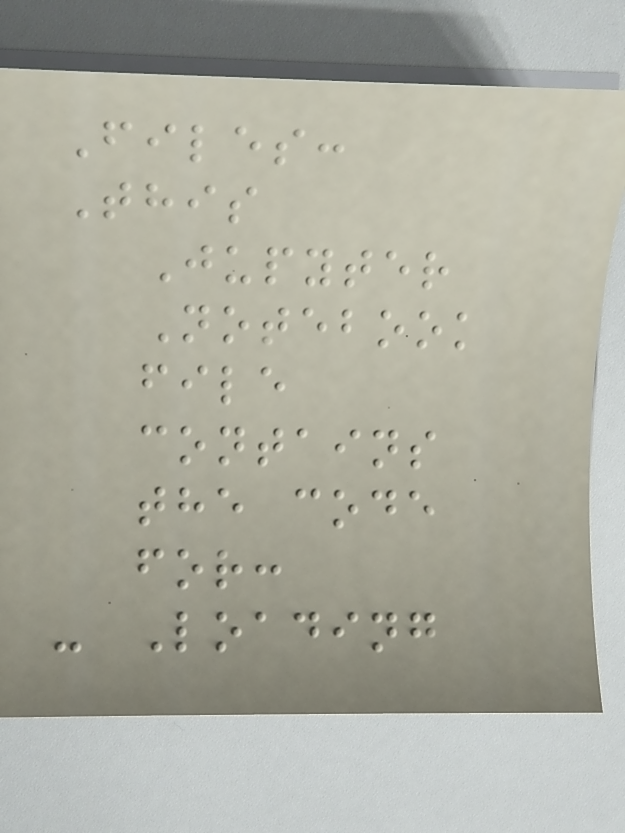Files:
This
Jupyter
Notebook
file
contains
the code
for:
- Loading
